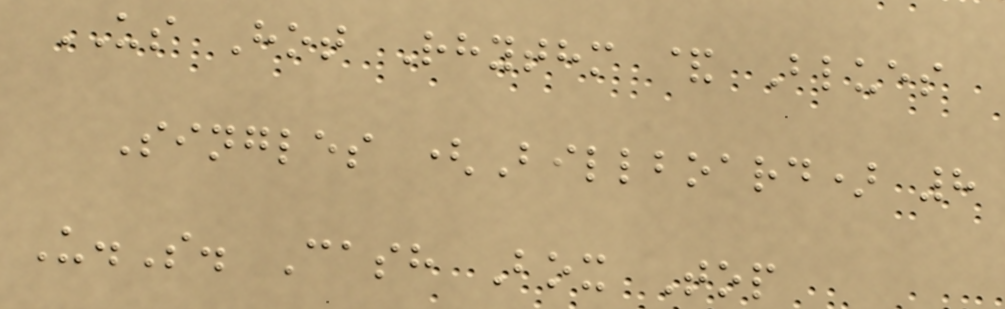US Hot Rhythm & Blues
Singles (Billboard) 8
U.S. Cash Box Top
